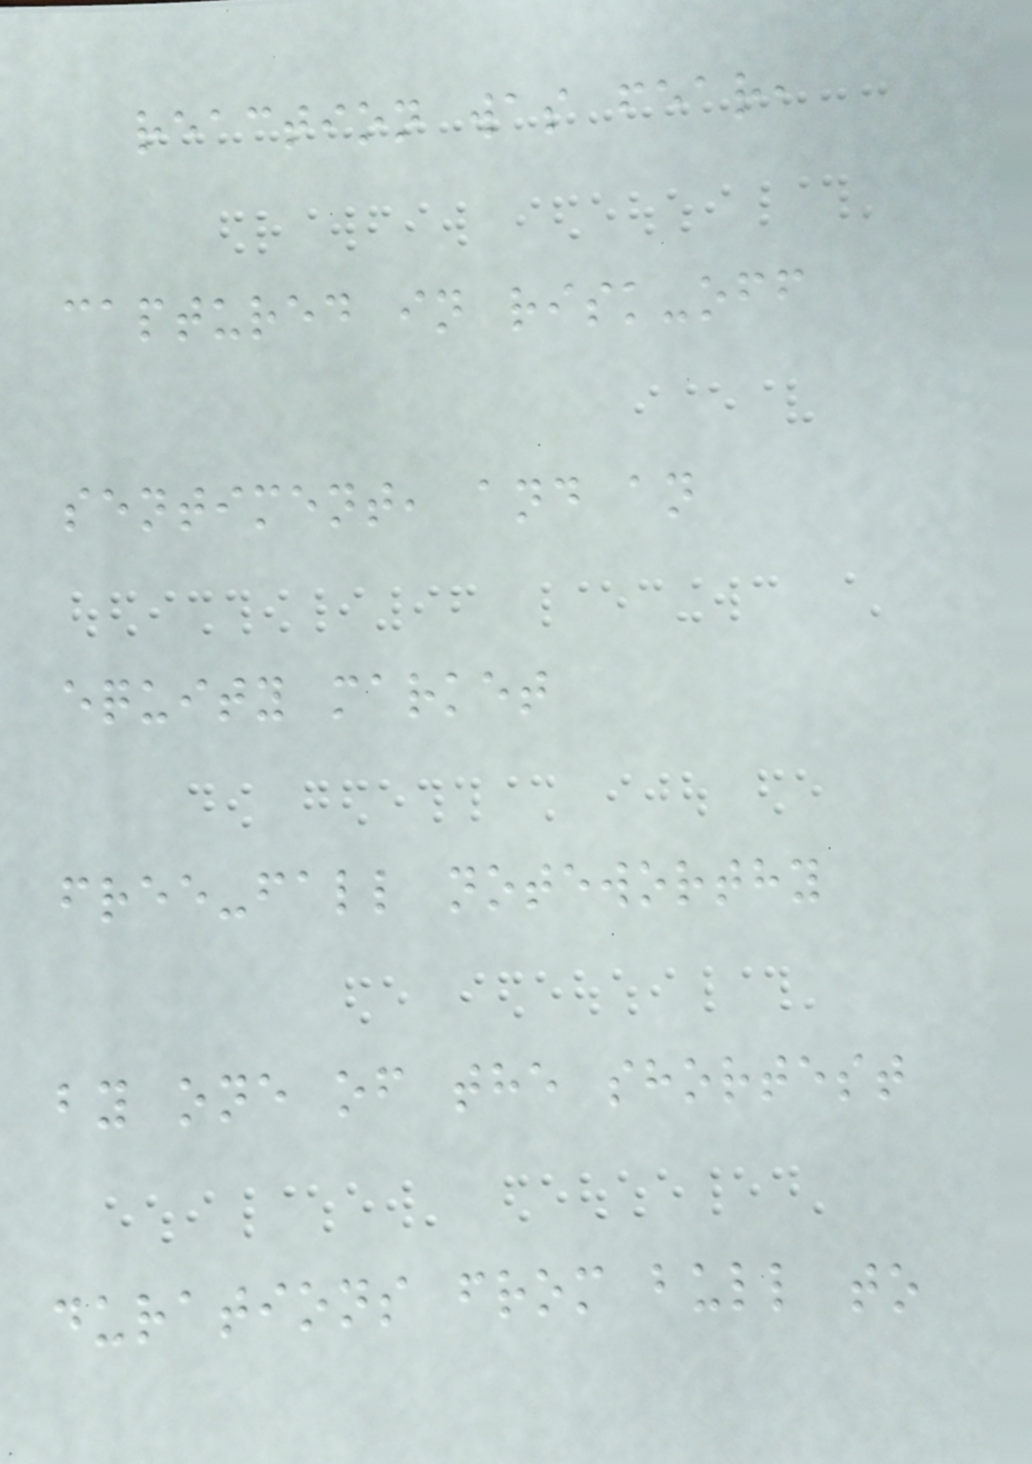reaction was fear,
captured in risk-off
sentiment, and an
equity market
free-fall noteworthy
by one of the shortest
durations from bull to
